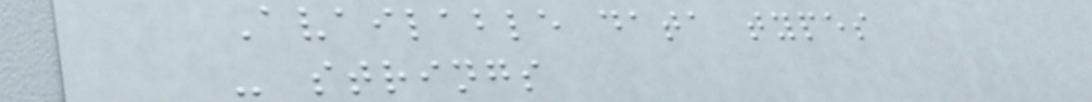Available data types
- strings
